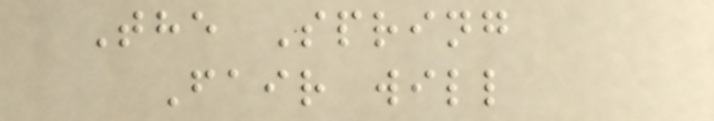The Spring
Fair will
